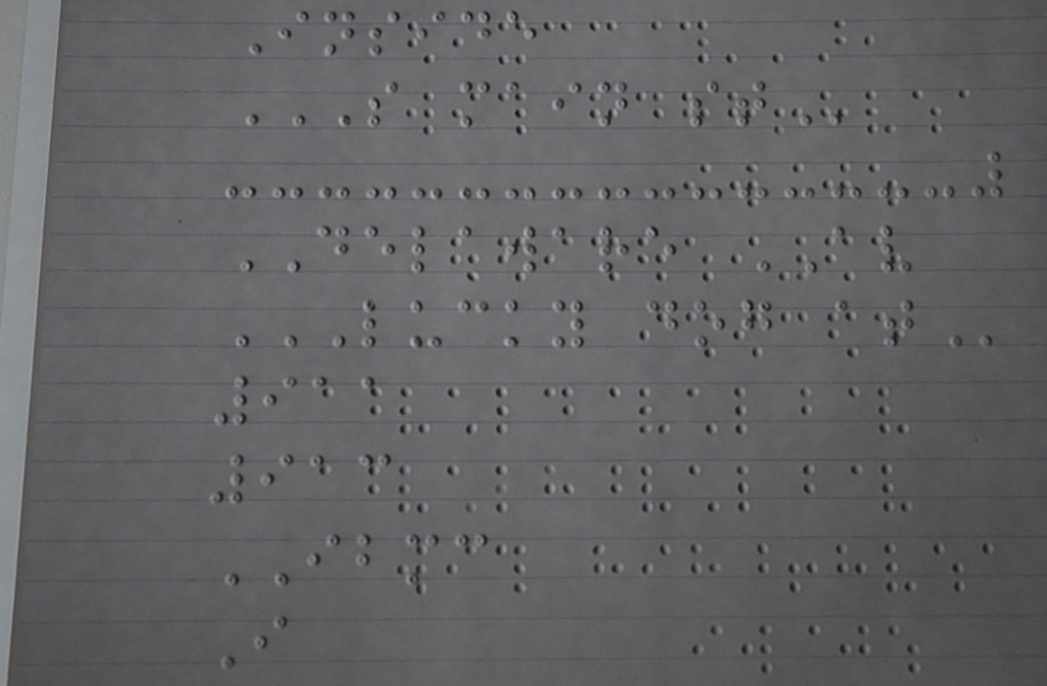Inside
S MAIN ST
DELAWARE AV
LUCKY DOG AT
911
913
IBMC
I
